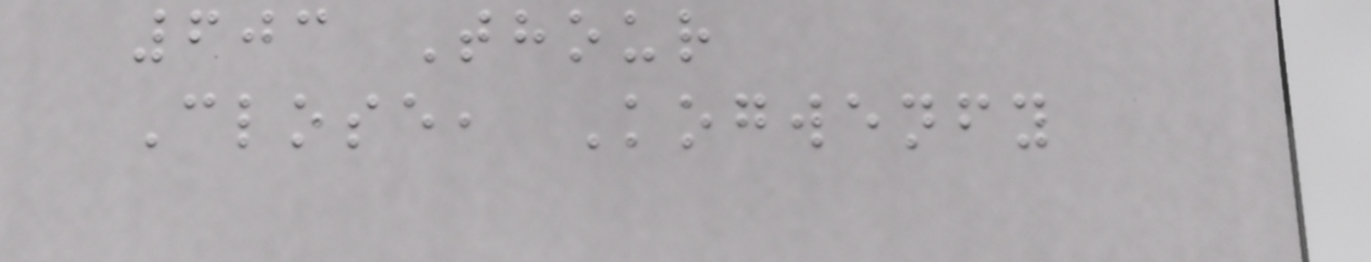603 Thour
Close, Kogwenfy
